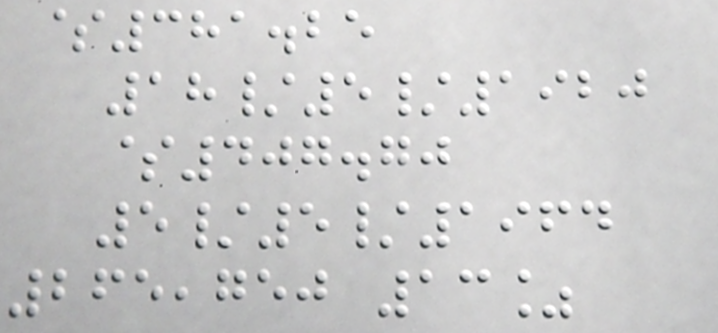$381.25
18/5/1920
$407.70
5/5/1964
265,750 13%
